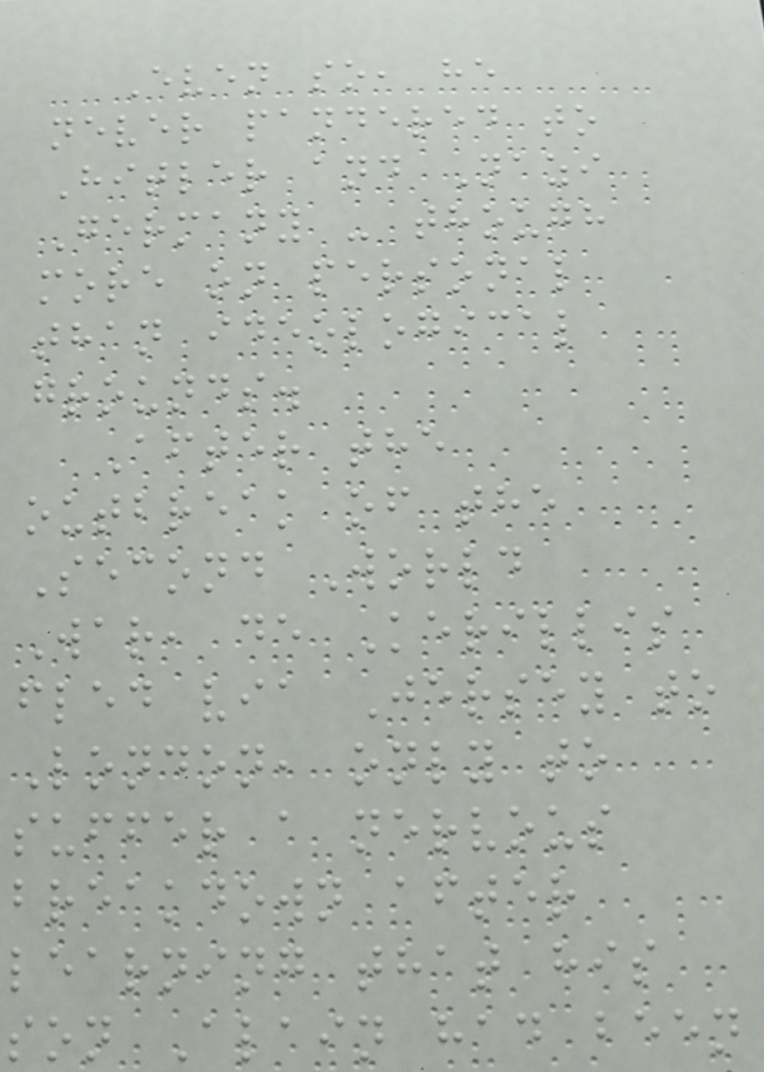Even so, he
never pandered to
Hitler and Nazi
Germany - though
more on personal
than ideological
grounds.
After the
outbreak of the
Second World
War, de Kerillis
fled via Jersey to
London, only to
suffer a nervous
breakdown after
learning that his
son Alain had been
